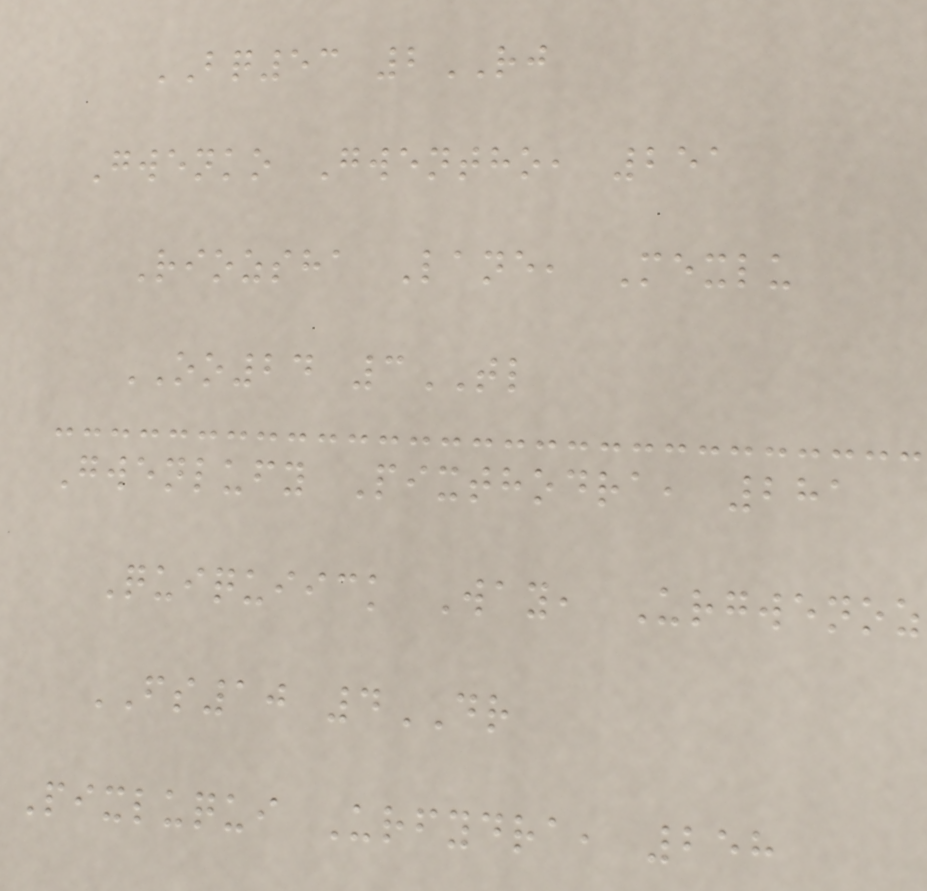BQ53 2RJ
Gwenko Gwentho, 251
Riozsha Lane, Mexlu
OO24 3TL
Gwenlufy Pixthodra, 281
Quiquiick Way, Urgwenoz
FS10 4DR
Pixluqui Urfydra, 258
